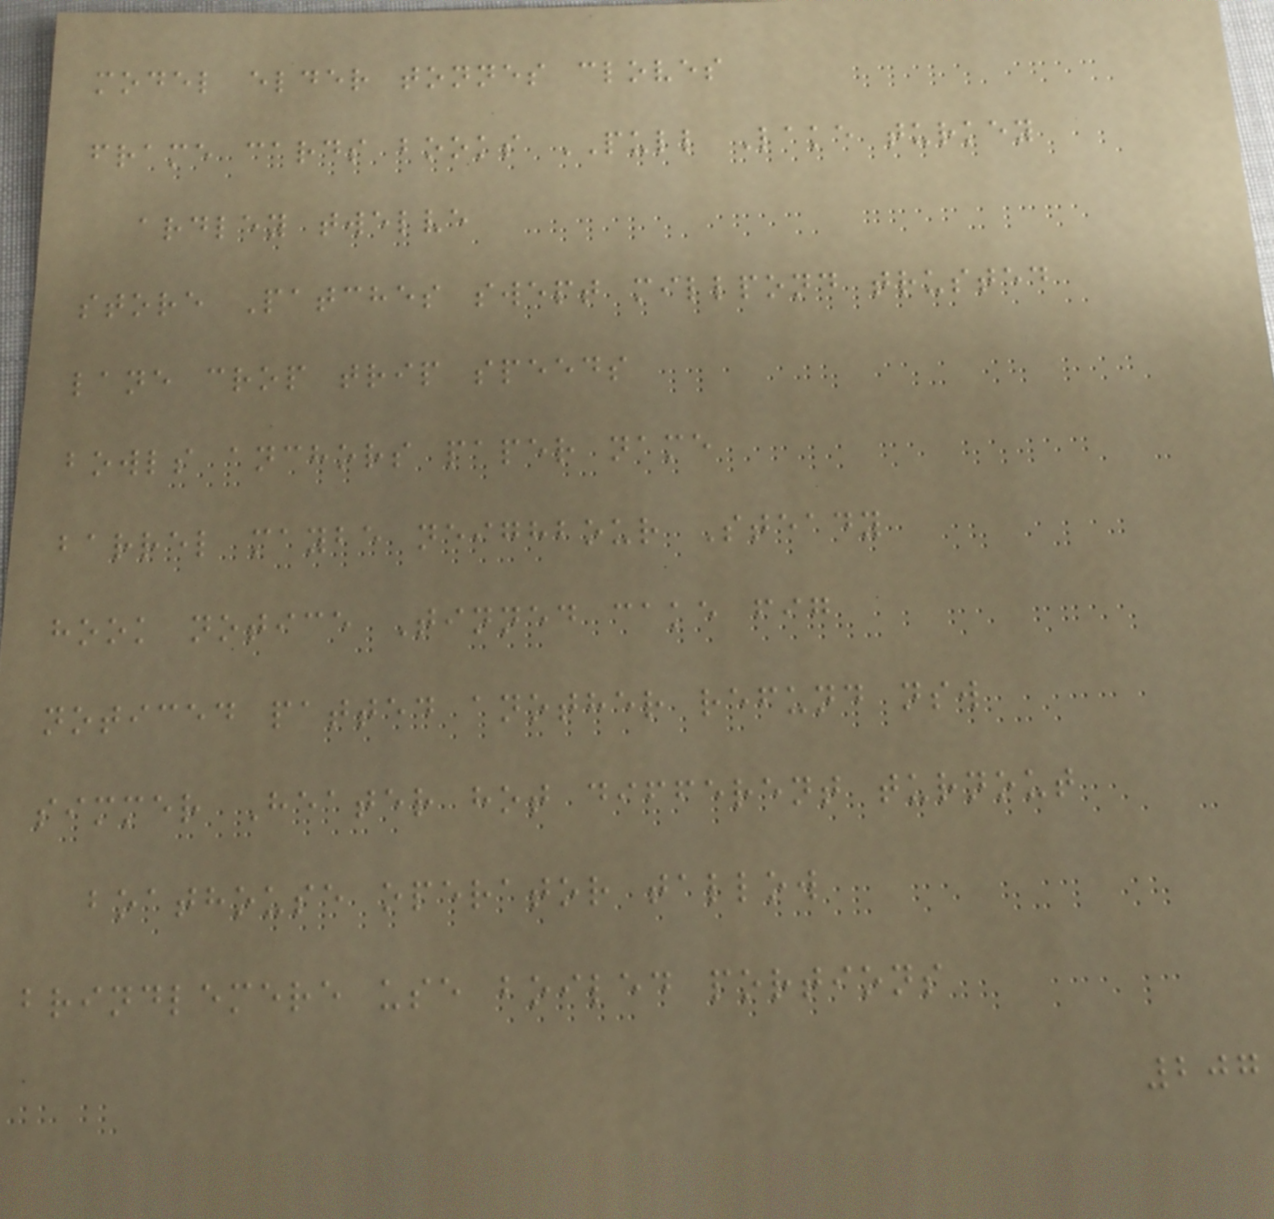model elder tonnes cloves
frame cards books PULL Lake turkey
ardley twelve
store Patches swept millpond trusted
lane crop trip speeds
bowls anchors paper name
barrel maybe neighbour Steady
hook notice Tinned cake fig
noticed patted another refund nsw
simmer Heater hot different turnout
boathouse operator tallow
brindlemere use boiled portions
207
